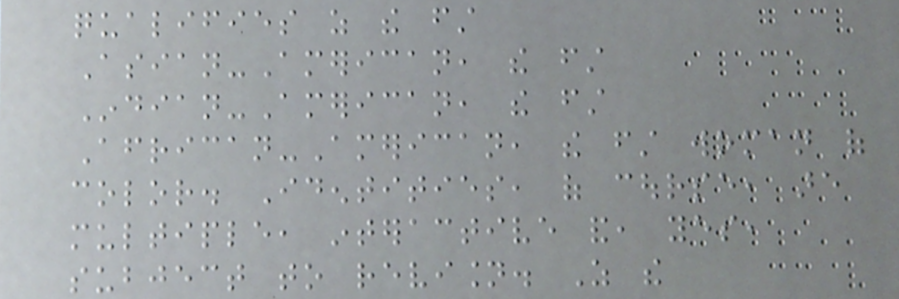qualifies as the first
Asian-American, the first
Indian-American, the first
African-American, the first woman of
color. Identities, of course, are
multiple, interactive and, yes,
subject to revision. As the
